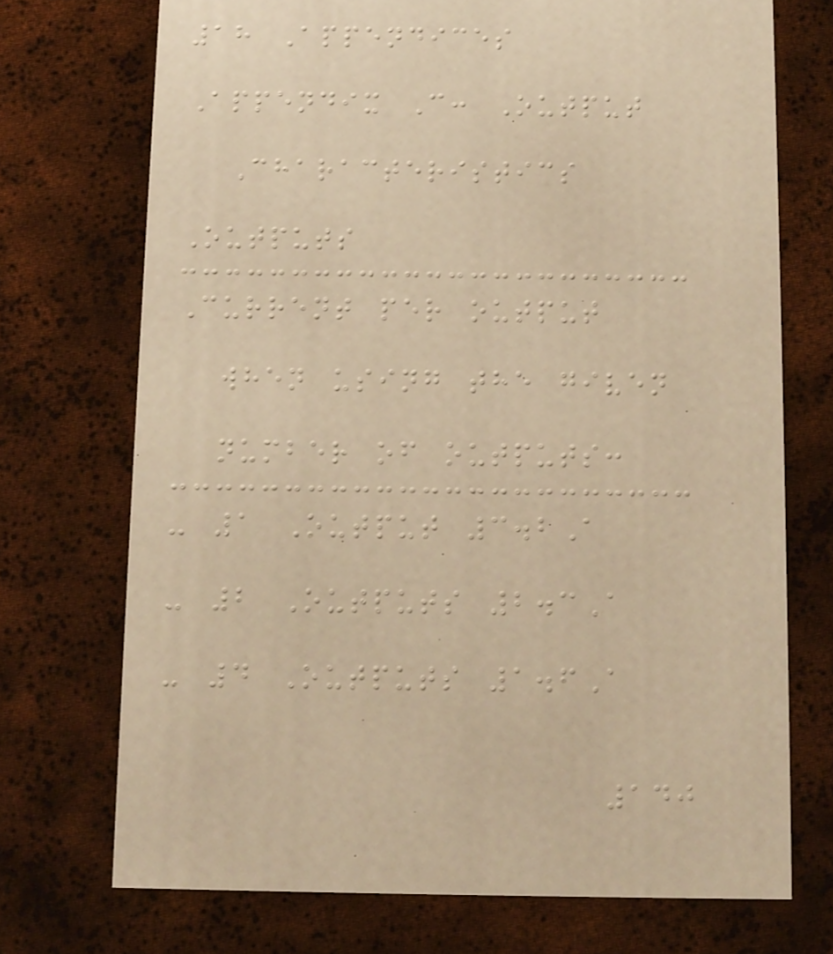18 Appendices
Appendix C: Output
Characteristics
Outputs
Current per output
when using the given
number of outputs:
- 1 Output 3.2A
- 2 Outputs 2.3A
- 4 Outputs 1.6A
140
